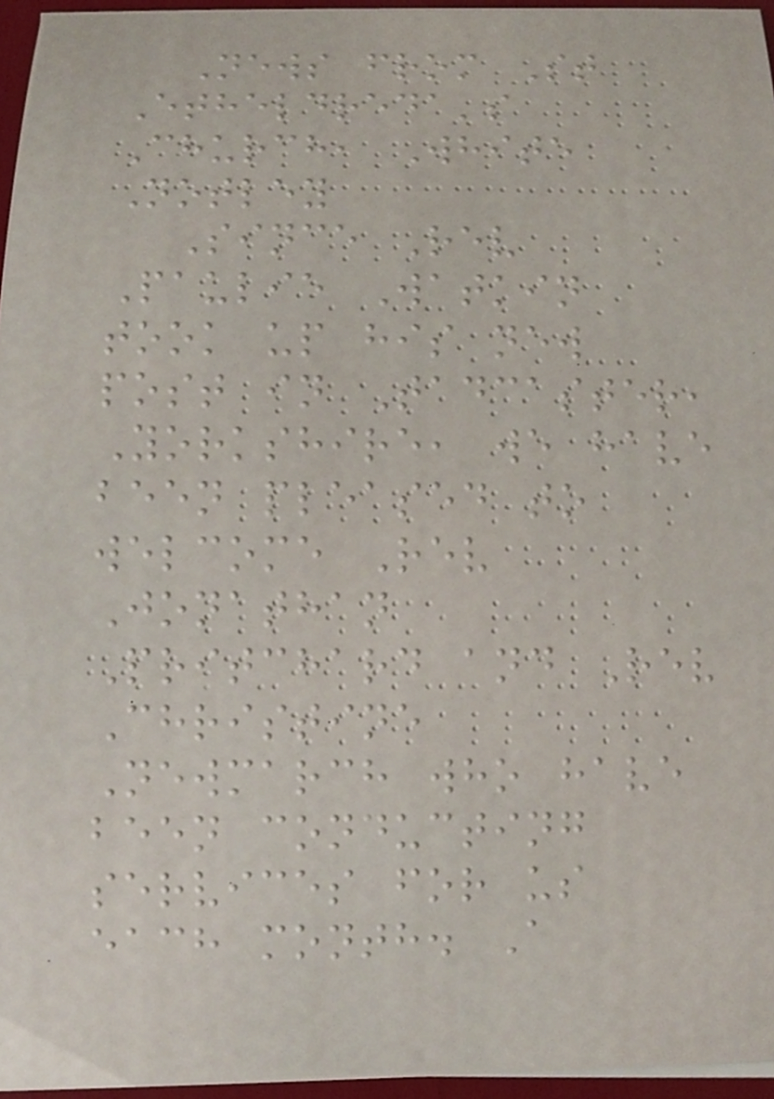News from St
Etheldreda's
Church, White
Notley
Since Rev
Paulie Watkin
took up his new
post in Tadcaster,
Yorkshire, we have
been pleased to
welcome Rev
Jonathan
Pritchard and Rev
Christine
Newmarch who have
been conducting
services for us
each month. A
